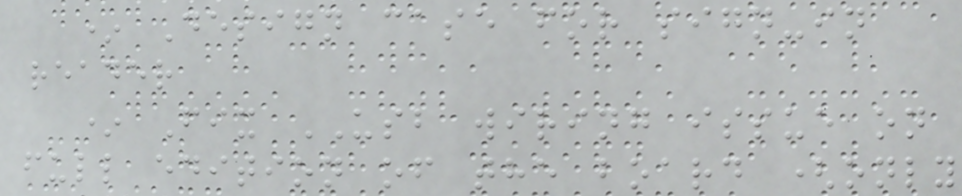* Design case for sign-in
reader
* Fix USB wiring issue on
full edition of the board (only
